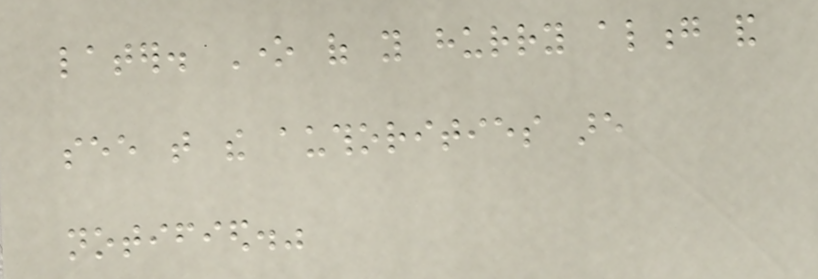later. One of you hurry along and
see that the authorities are
notified."
